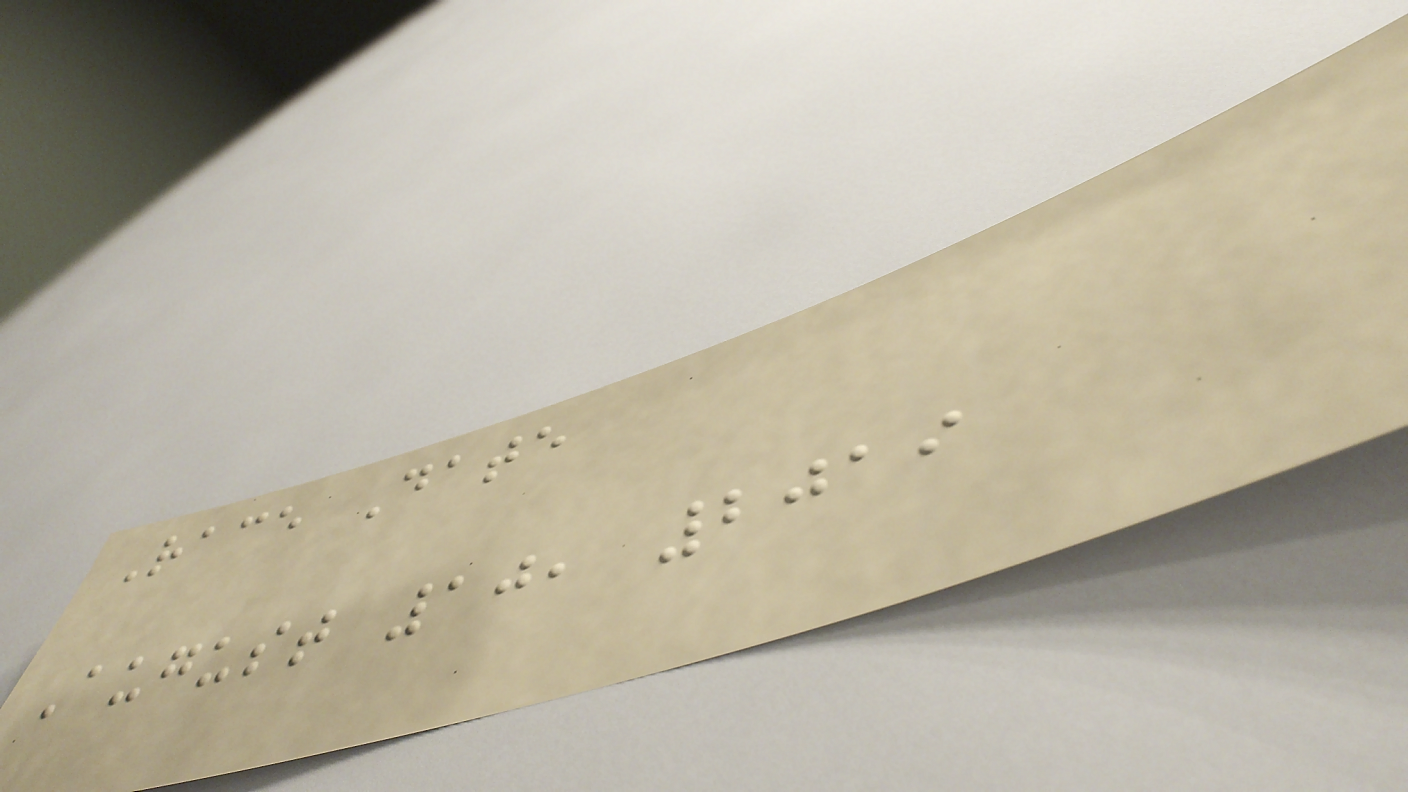Race Date
August 10, 2019
